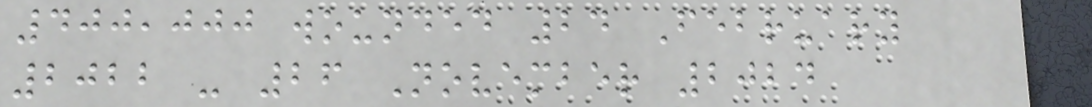400,000 wounded 24 February
2022 - 26 November 2024
